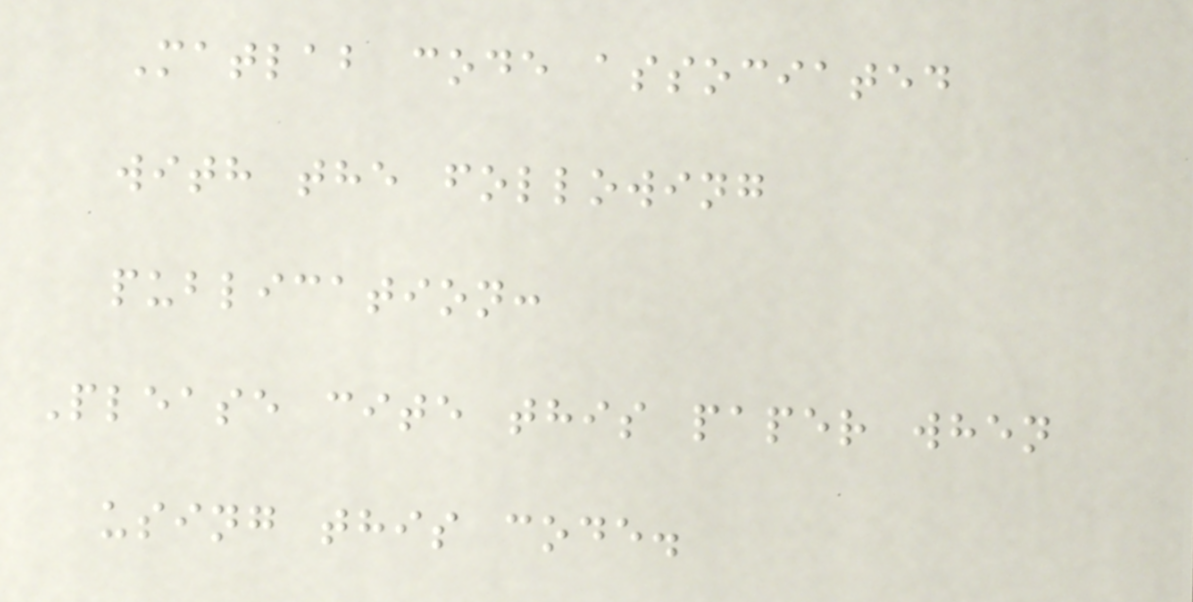Matlab code associated
with the following
publication:
Please cite this paper when
using this code.
